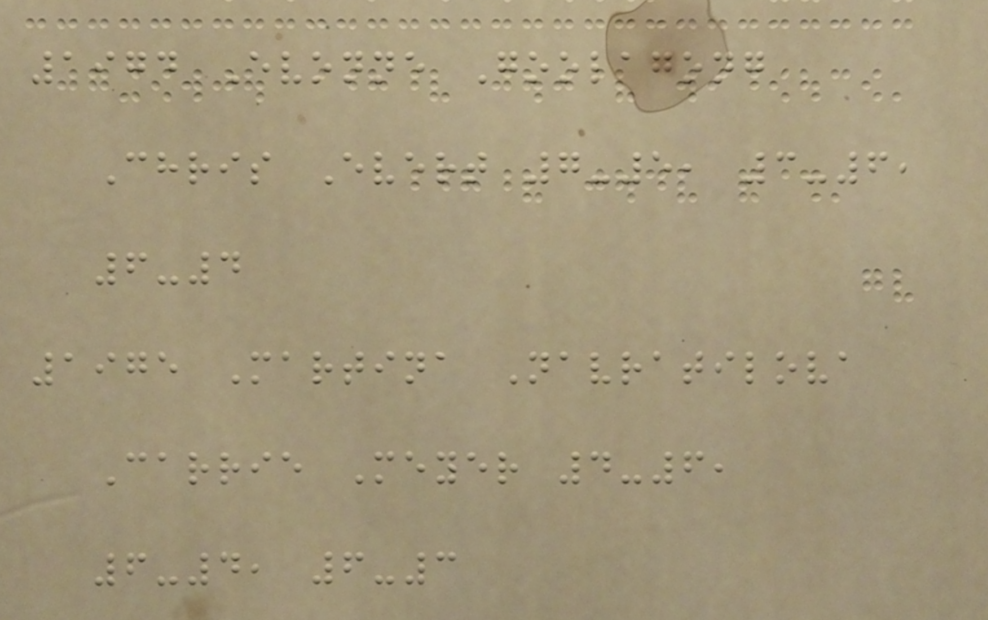1974 Evonne Goolagong
Chris Evert 7-5, 3-6,
6-4
1975 Martina Navratilova
Carrie Meyer 4-6,
6-4, 6-3
